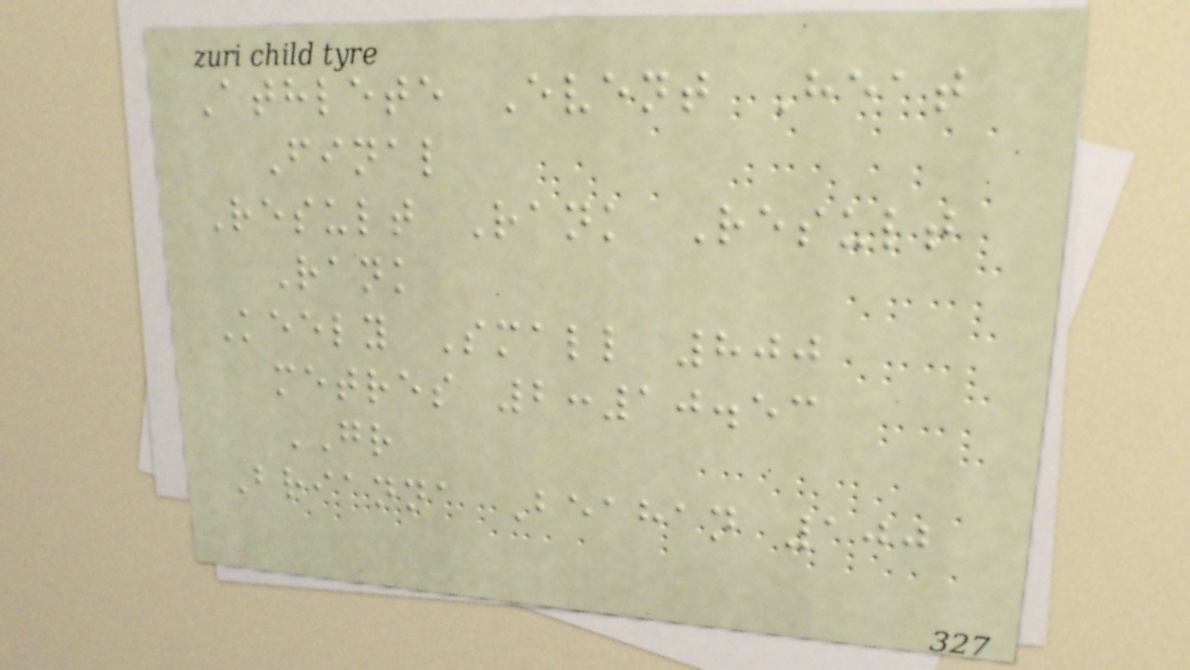Athlete Event Heat
Final
Result Rank Result
Rank
Keely Small 800
metres 2:10.53
GR
Brianna Beahan 100
